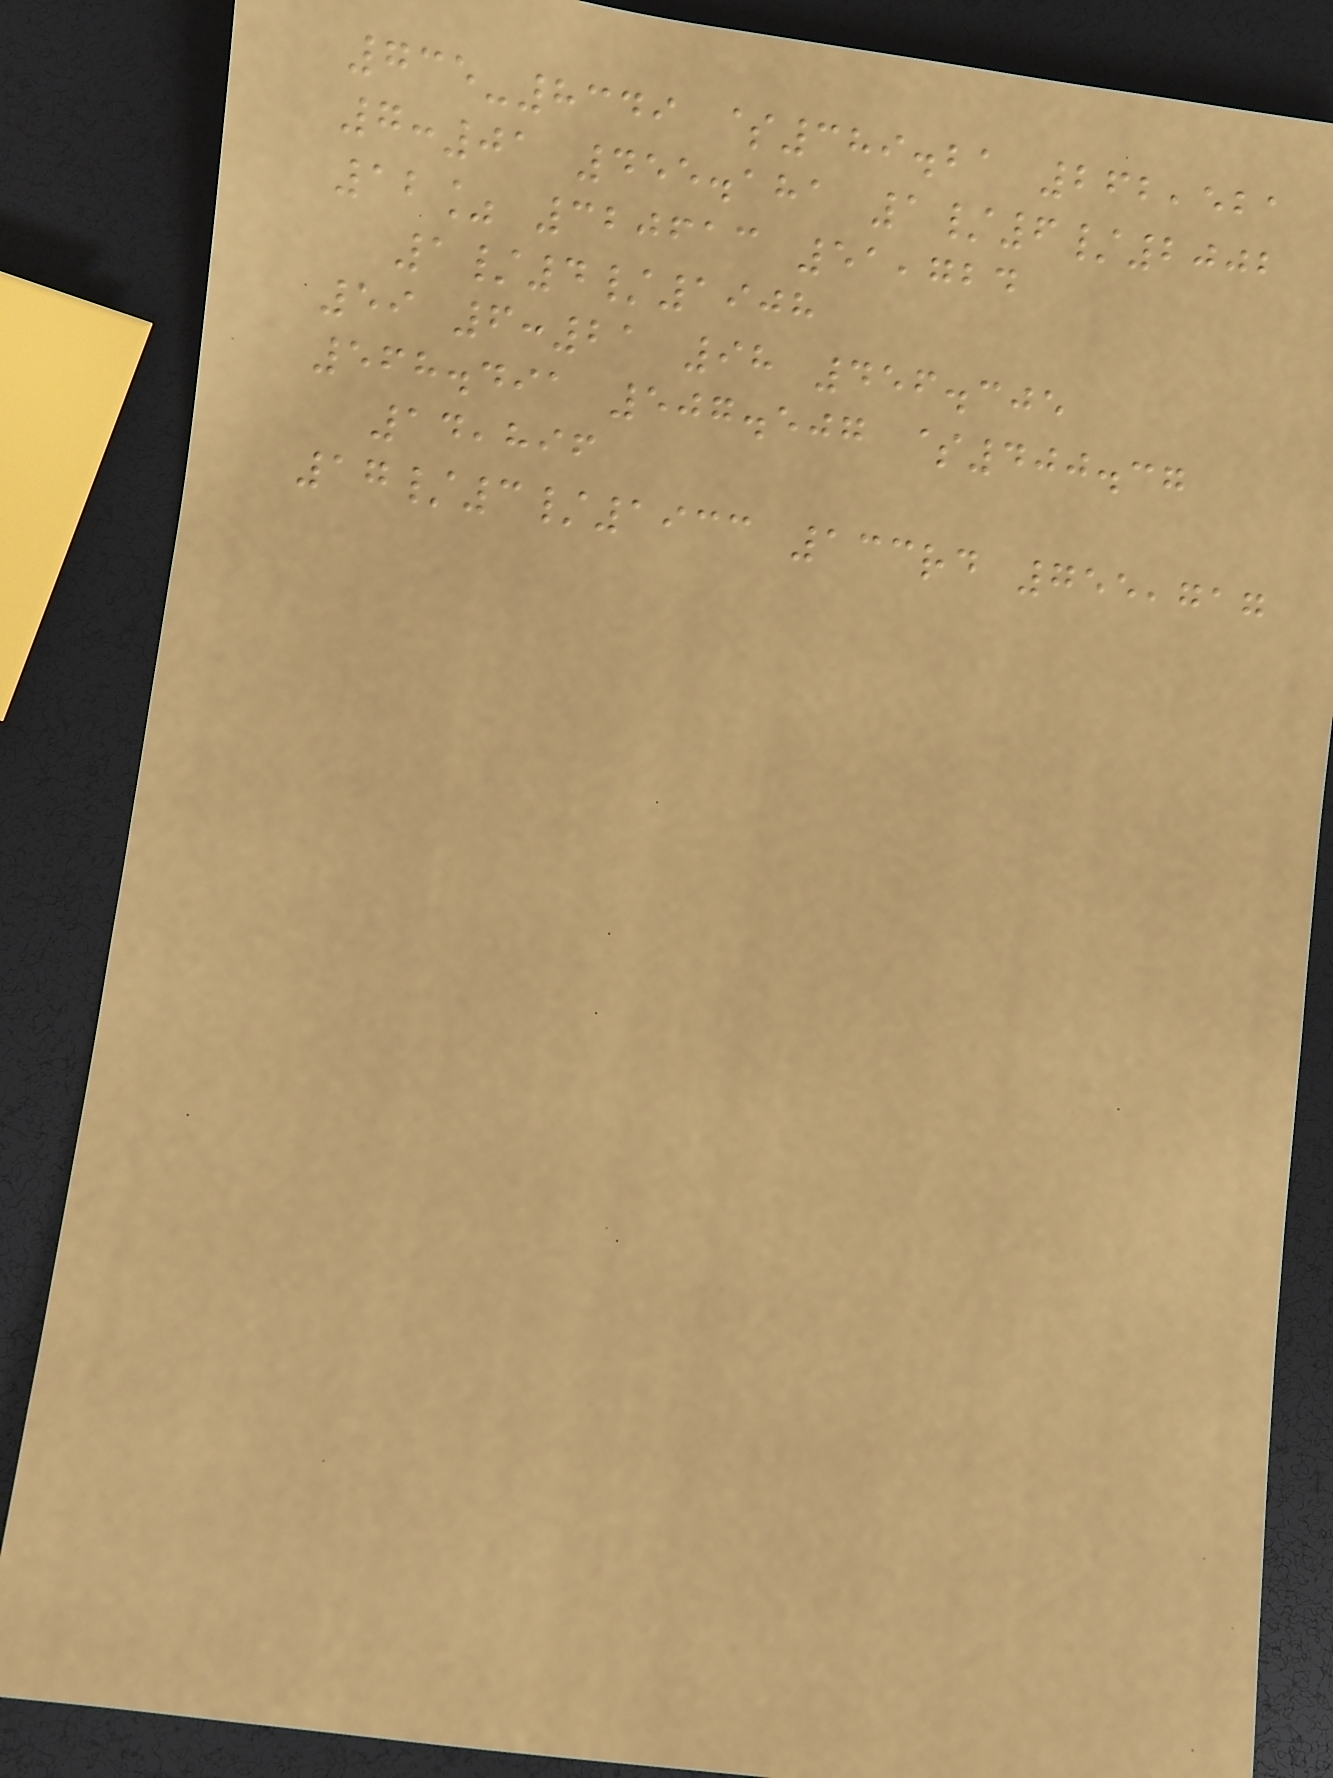735-8349 $389.21 262,521
7:01 455.181 1/6/2002
12% 320613 51,724
1/4/1908
59 6:21 98 456.305
568.491 507.507 $400.37
14,896
17/3/1933 133rd 755,717
